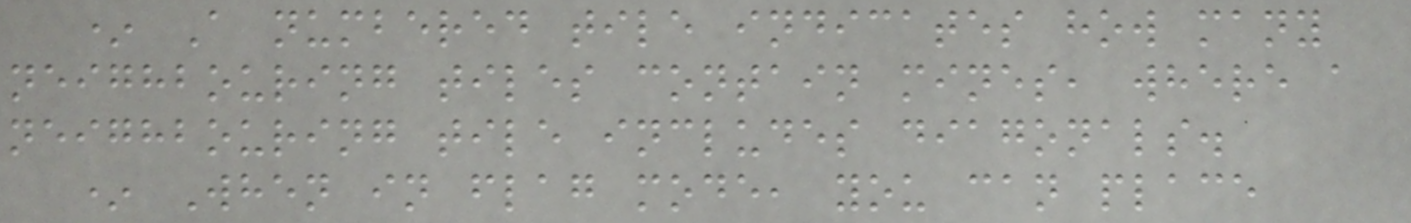* A numbered tile indicates how many
neighbouring tiles contain mines, where a
neighbouring tile includes diagonals.
* When in flag mode, you can place
